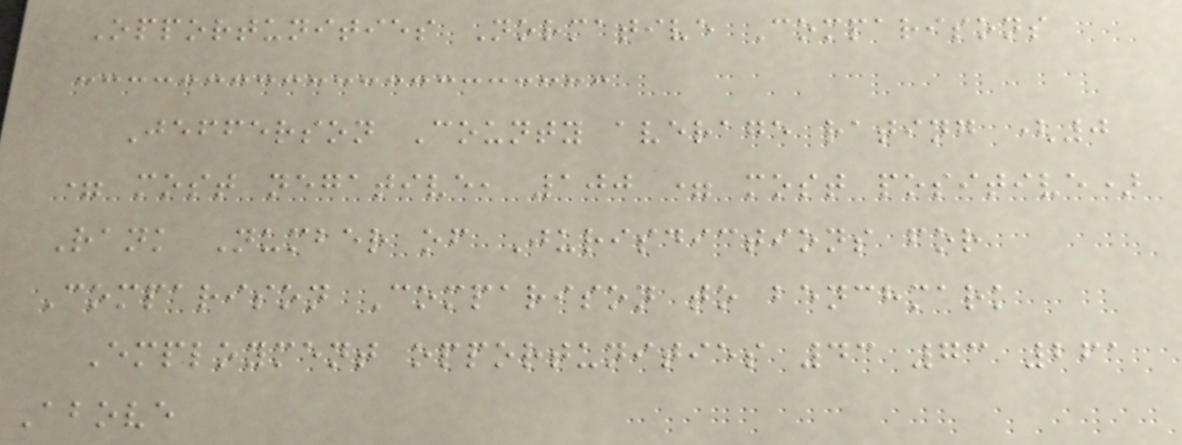Opportunities Normative Comparisons
Jefferson County average rating (0
= most negative, 100 = most positive)
Rank Number of Jurisdictions for
Comparison Comparison to benchmark
Employment opportunities 43 73 261
Above
